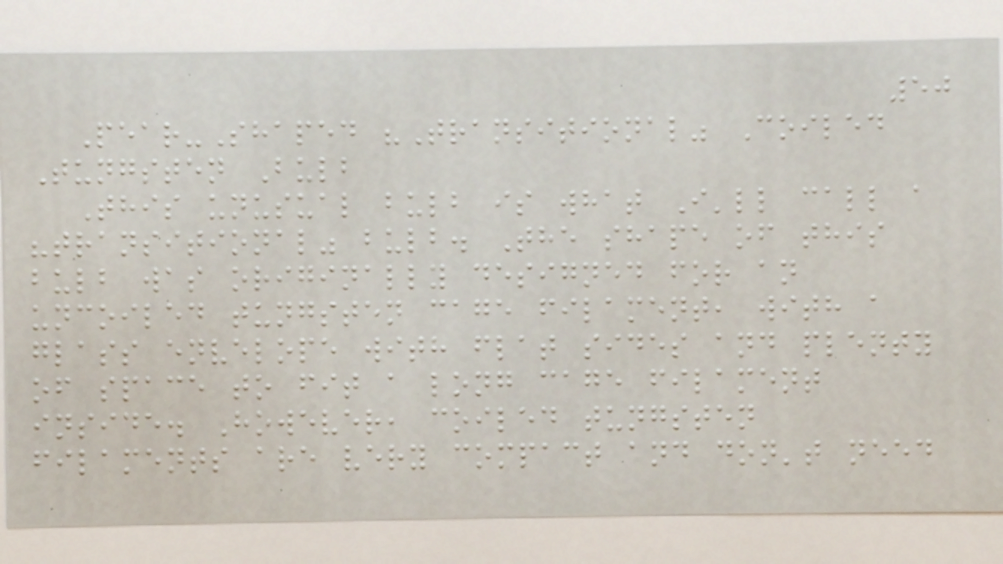50
Pear-Shaped "Transitional" Coiled
Tungsten Bulb
This unusual bulb is what I'll call a
"transitional" bulb. The shape of this
bulb was originally designed for an
uncoiled tungsten cage filament, with a
glass envelope with flat sides and plenty
of space to fit a long cage filament
inside. However, coiled tungsten
filaments are very compact and don't need
